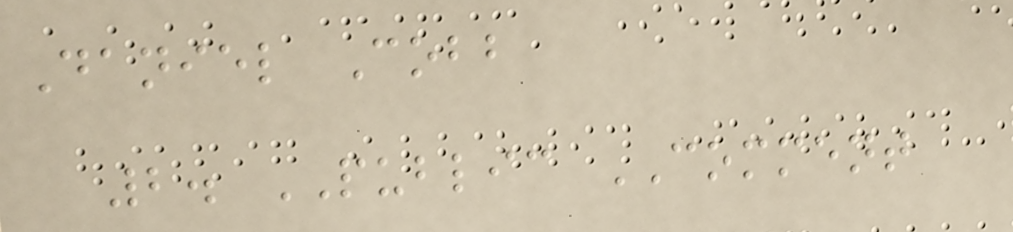Daniel Cobb
2. PUBLIC COMMENT
